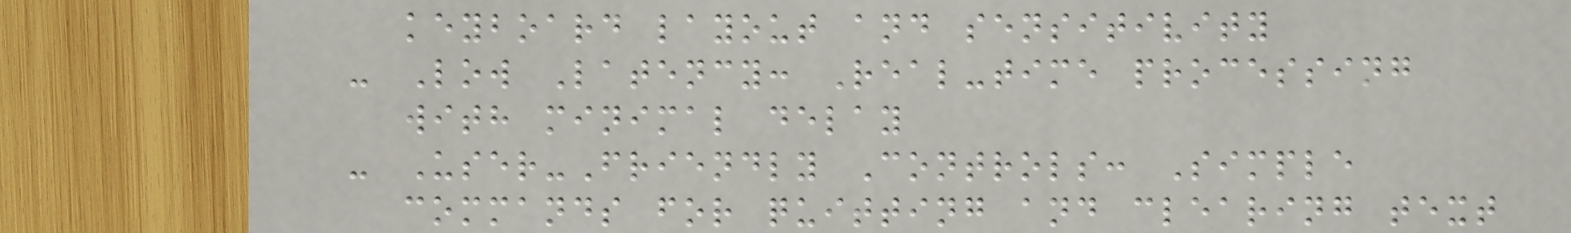keyboard layout and sensitivity
- Low Latency: Real-time processing
with minimal delay
- User-Friendly Controls: Simple
commands for quitting and clearing text
